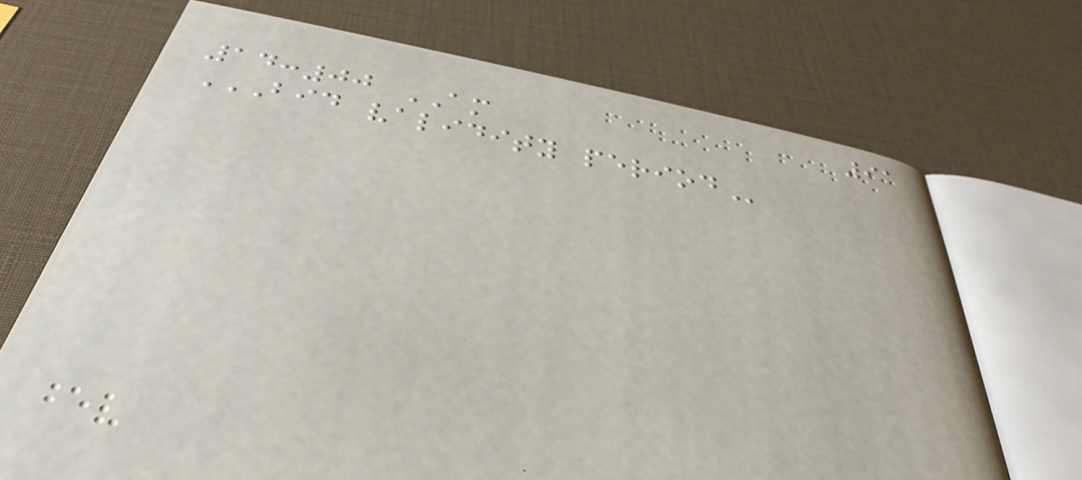91
14:00 AM
BID VALIDITY PERIOD
